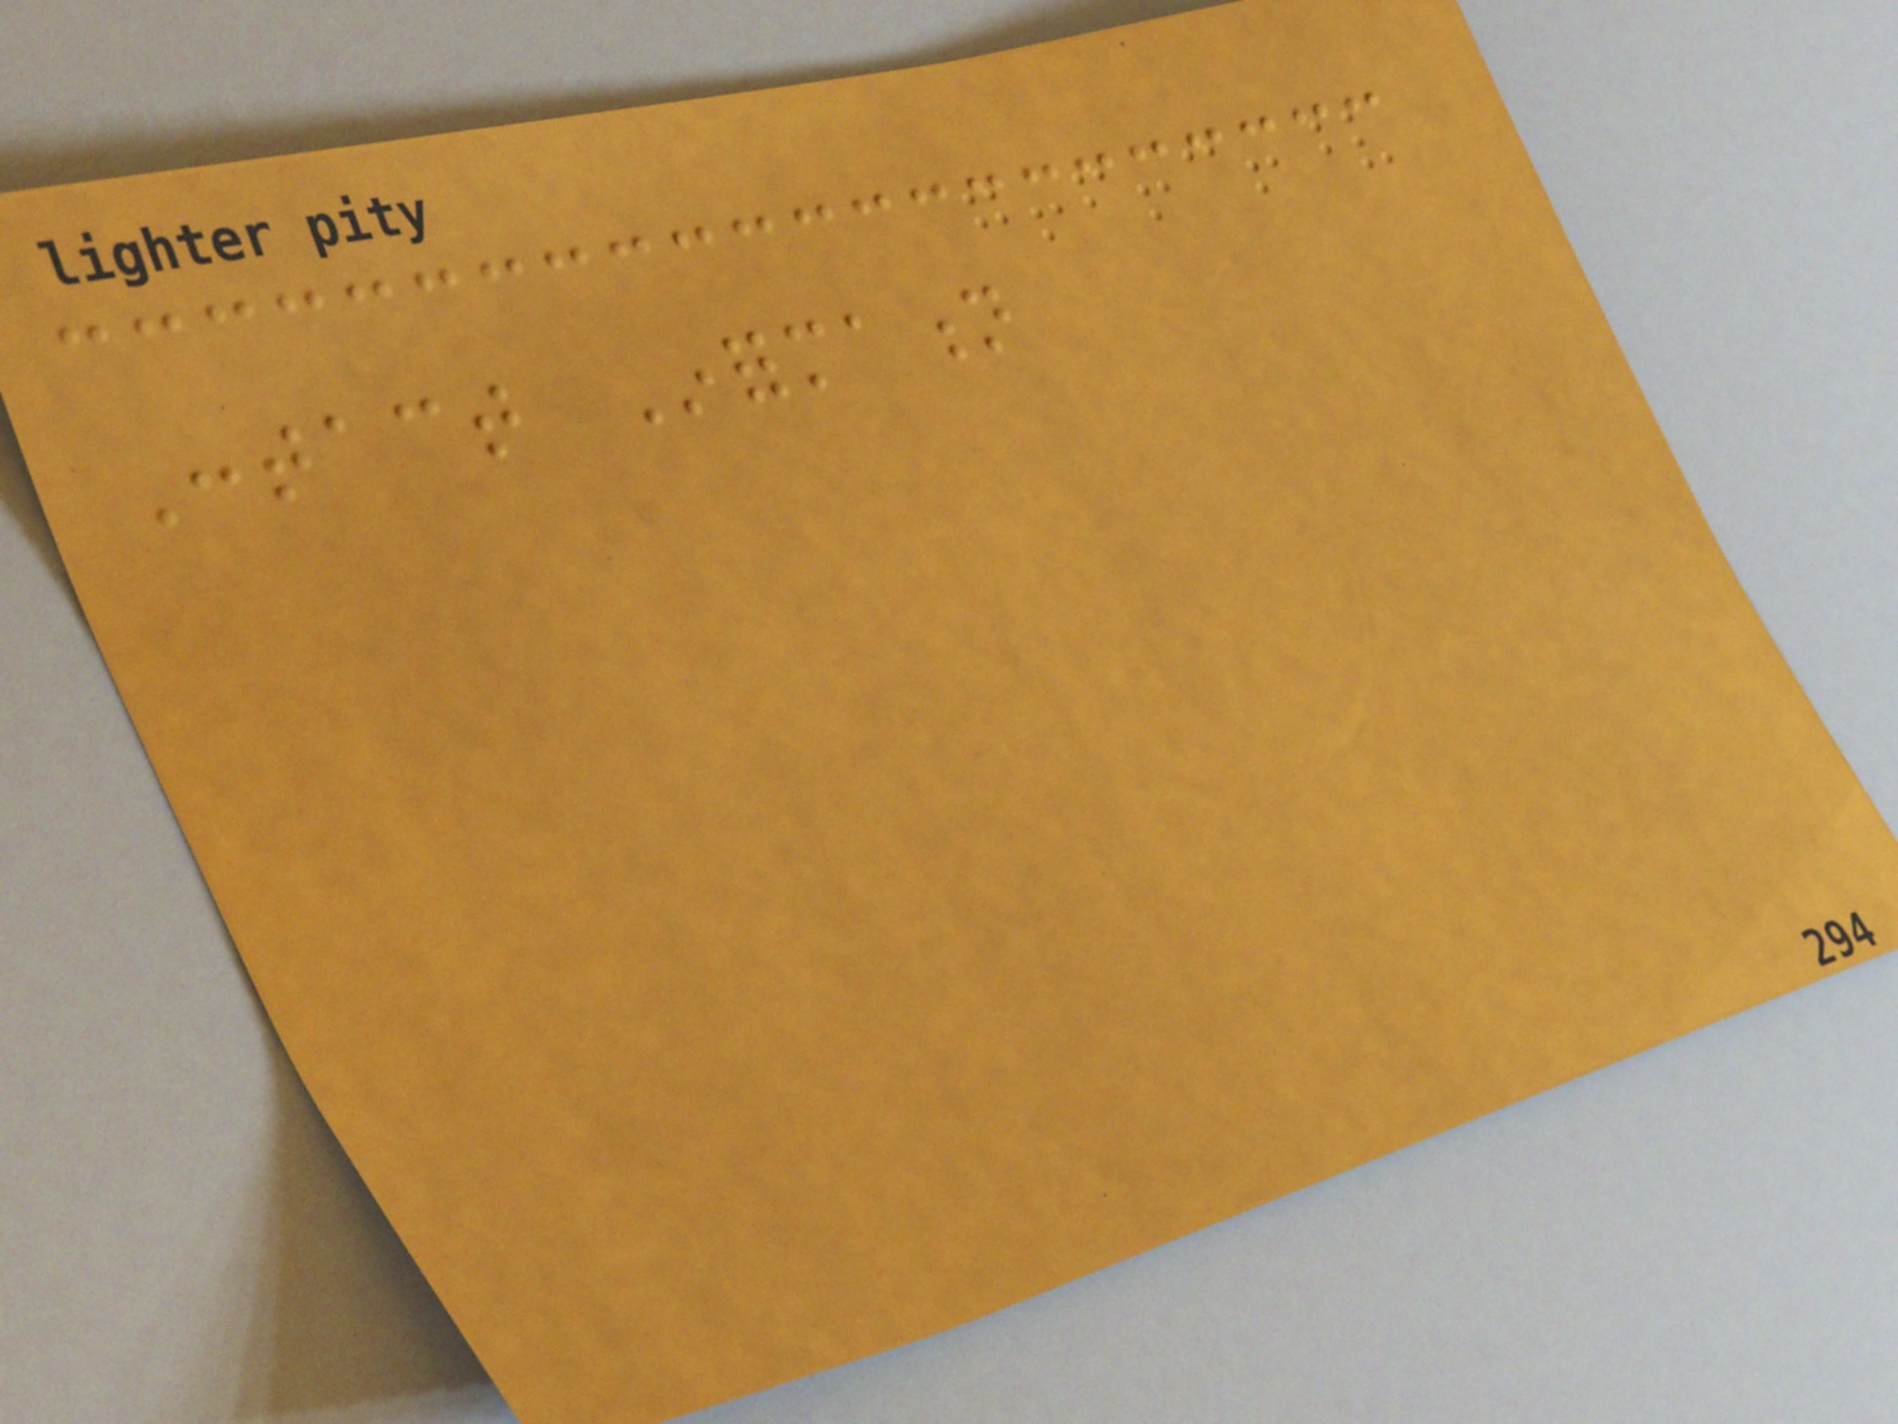Contact Information
